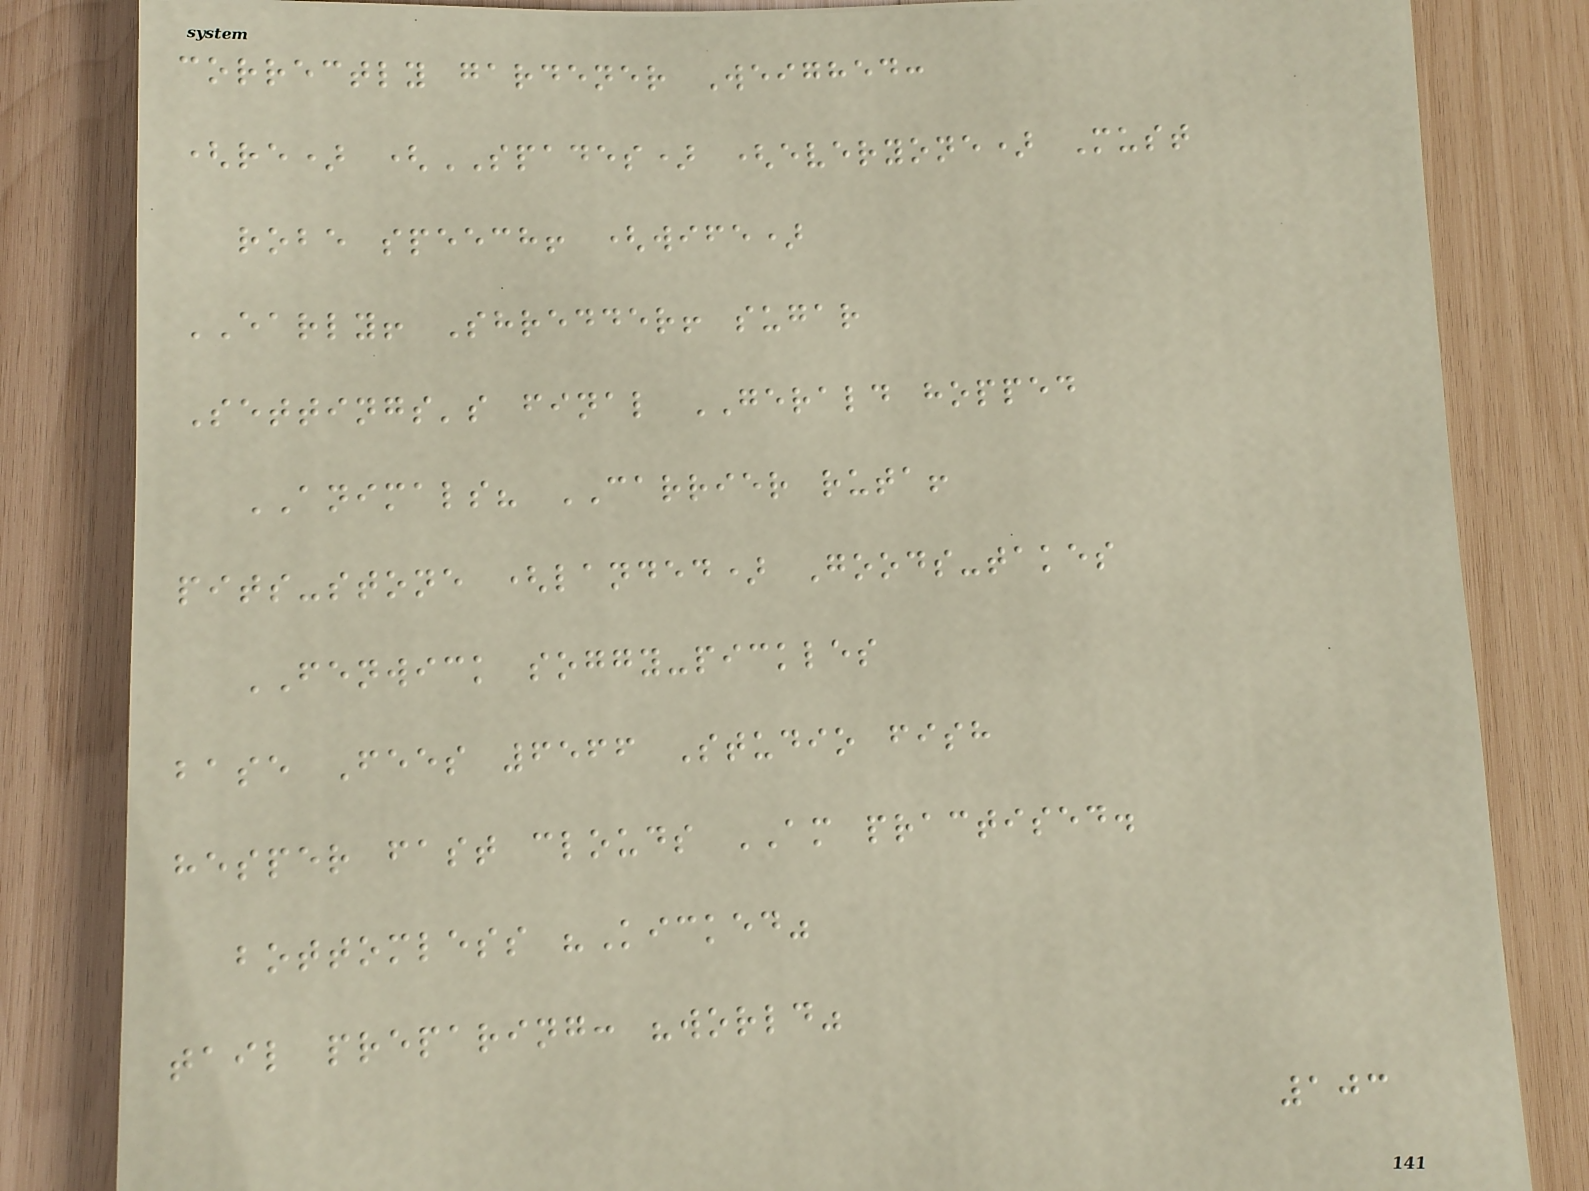correctly gardener Weighed:
(re) (SPADES) (everyone) Must
robe speech! (wife)
EARLY! Shredder! sugar
Settings's final GERALD hopped
ANIMALS? CARRIER ruta!
pits-stone (landed) Goods-takes
FENWICK soggy-pickles
base Fees 6566 Studio fish
hesper fast clouds AM practised.
bottomless "Kicked"
tail preparing: "world"
103
